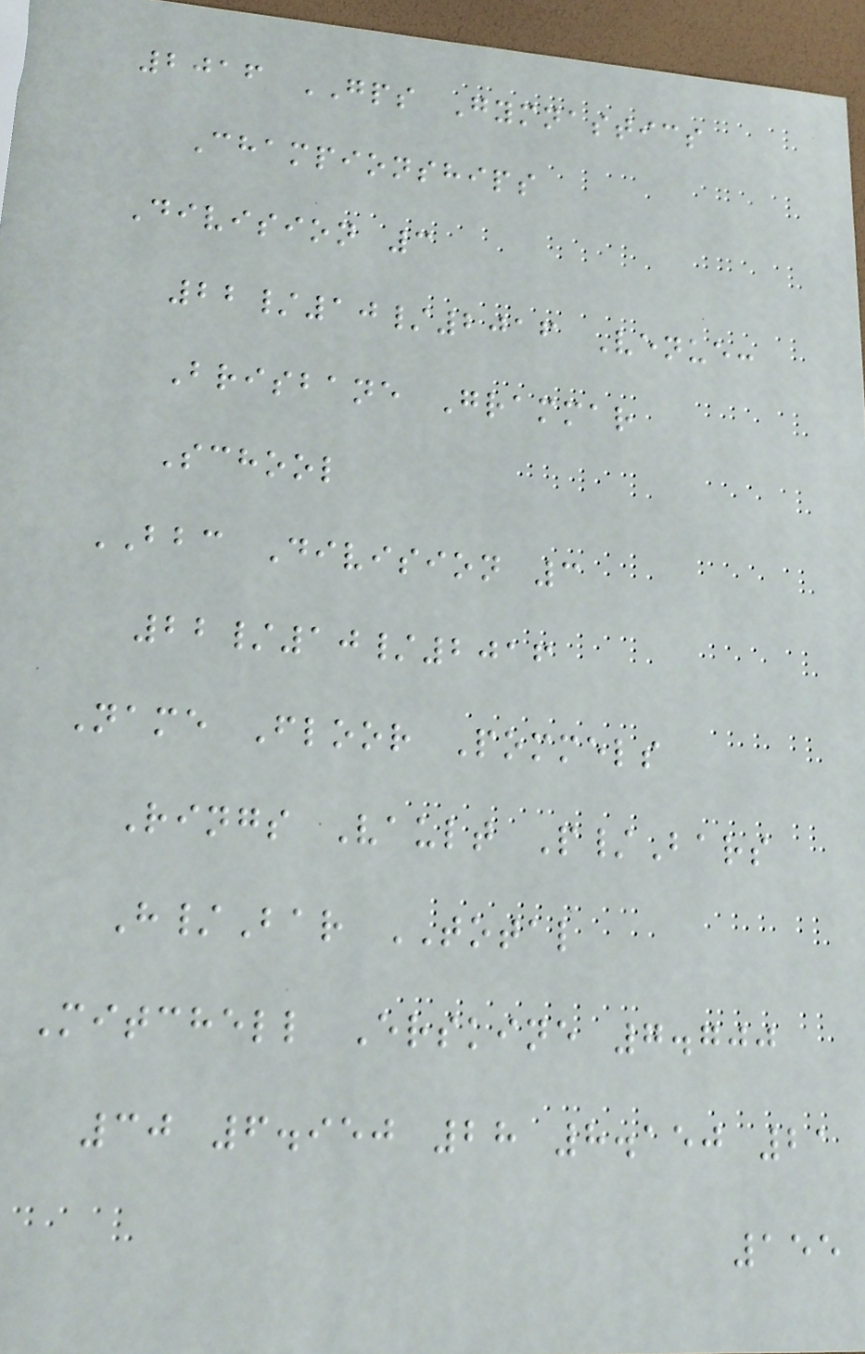2016 GPS Gymnastics
Championships
Division 3
22/10/2016 Venue:
Brisbane Grammar
School
BBC Division 3
22/10/2016
Name Floor Pommels
Rings Vault P/Bars
H/Bar TOTAL
Mitchell Erskine 7.700
30 6.950 28 8.150 21
155
